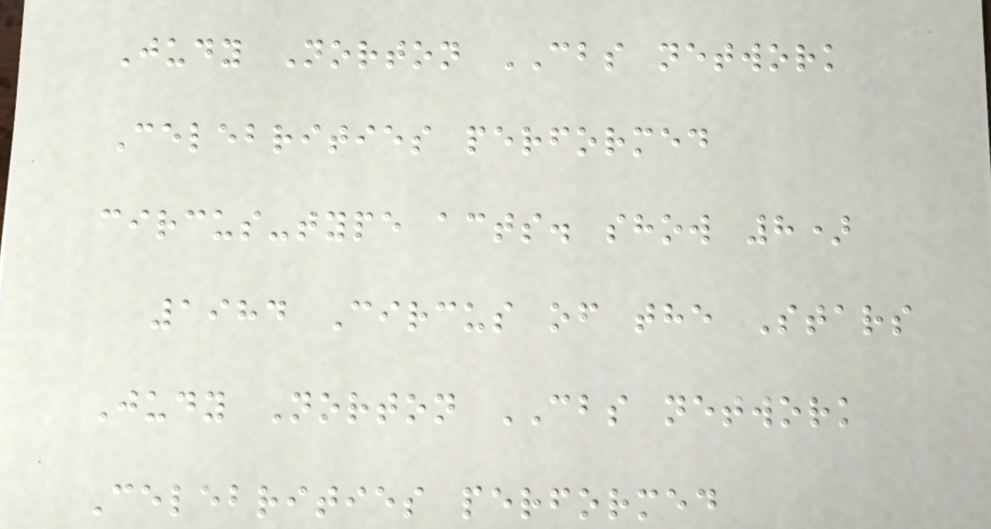Judy Norton CBS network
Celebrities performed
circus-type acts. show 8)
1984 Circus of the Stars
Judy Norton CBS network
Celebrities performed
